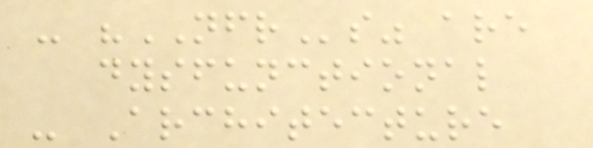- "NFRs" are
dysfunctional
- Architecture
